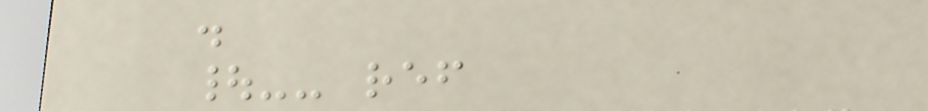.
|-- ref
